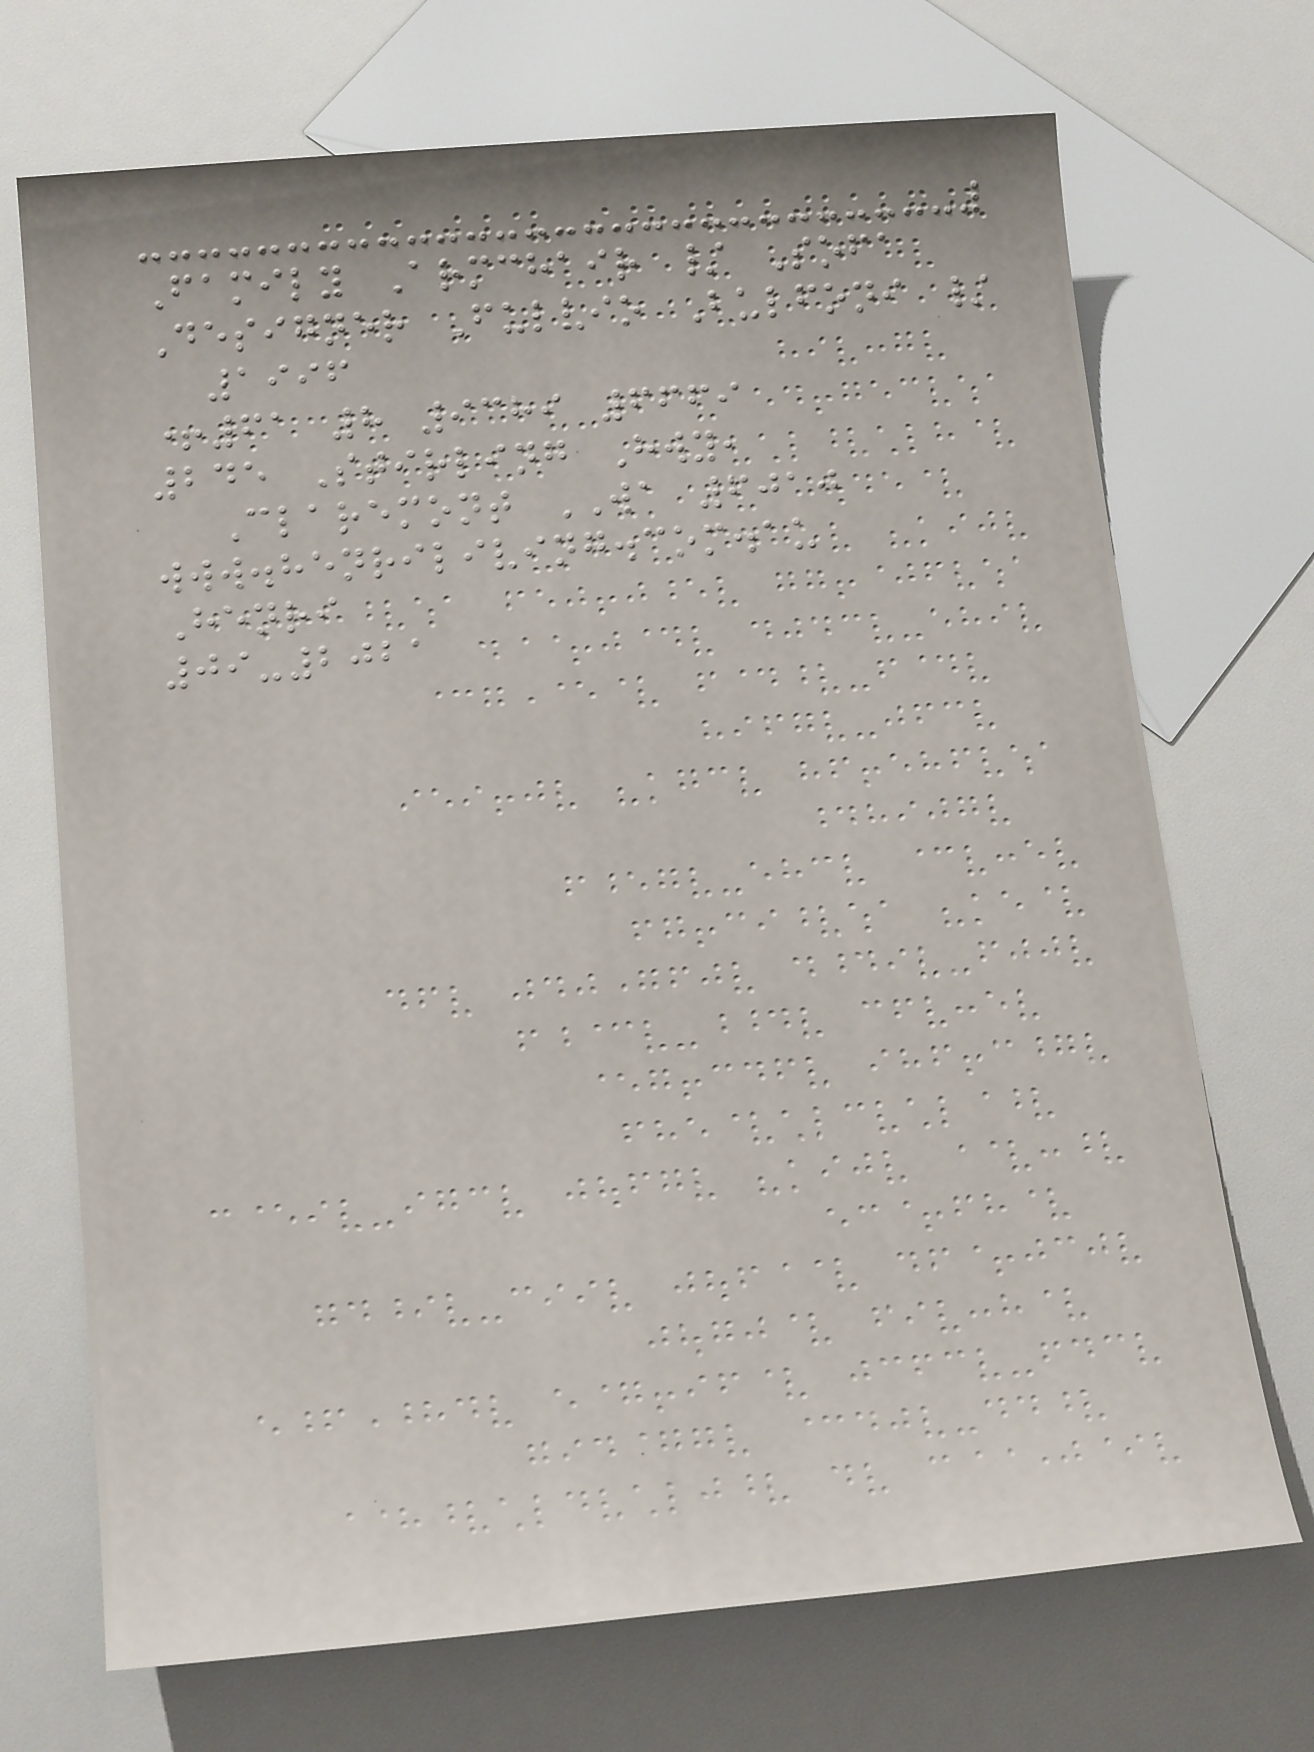Family Armchair / Sofa
Designer Fulvio Bulfoni /
1996
+61 8 9389 6669
245 Stirling Hwy,
Claremont WA 6010
www.henriliving.com.au
Henri
09-2021
